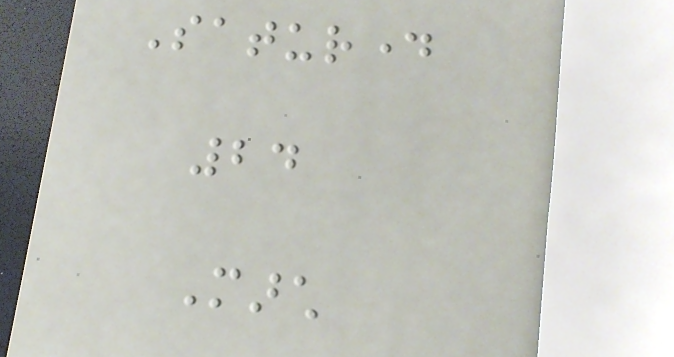Saturday
24
March
